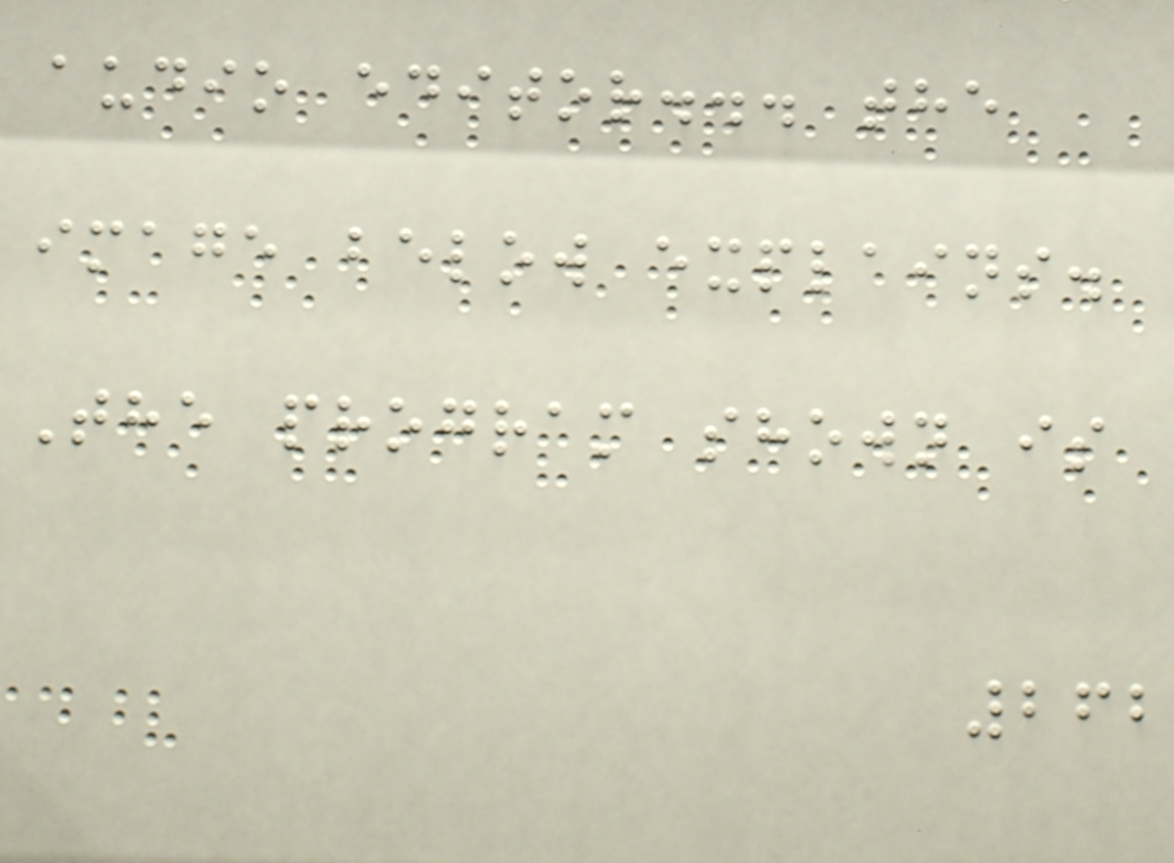audio editor... the
image below explains.
The program shown is
262
